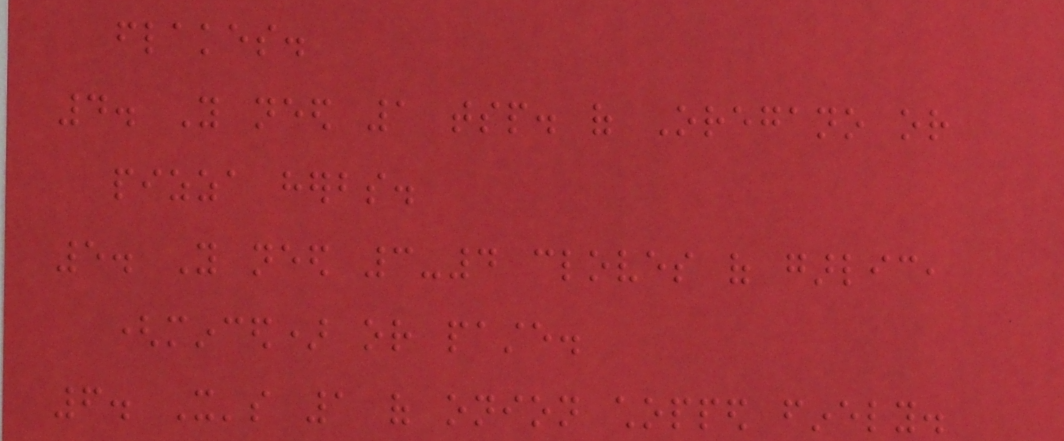flakes.
4. You need 1 tsp. of Oregano or
pizza herbs.
5. You need 3-4 cloves of garlic,
(minced) or paste.
6. It's 1 of onion chopped finely.
